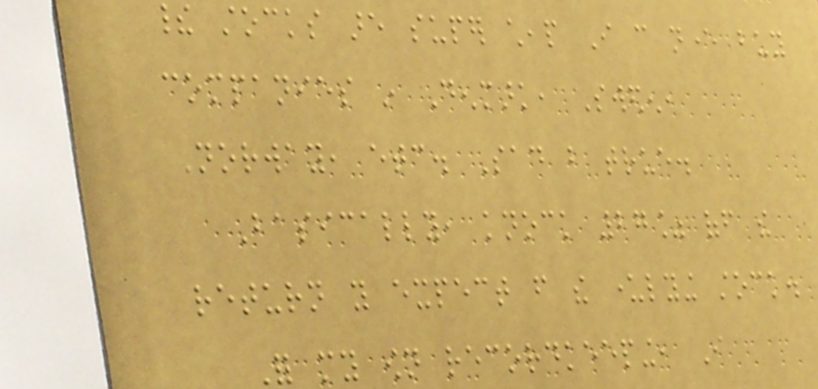their stocks are super cheap I can never buy
companies in Denmark, Sweden,
Norway, etc. Sad but true.
Basically, knock 27% off the
return you expect from the underlying stock.
For my own recordkeeping, I
